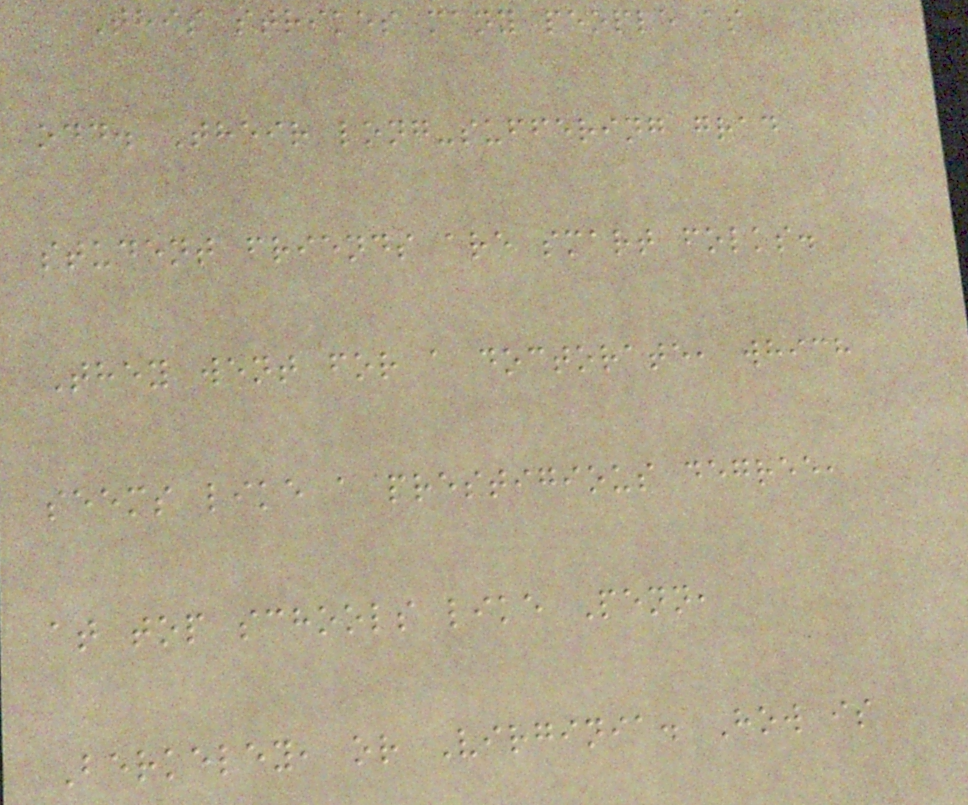This strikes many people as
odd. Their long-suffering grad
student friends are smart folks.
They went for a doctorate, which
seems like a prestigious degree,
at top schools like Penn,
Berkeley, or Virginia. How is
